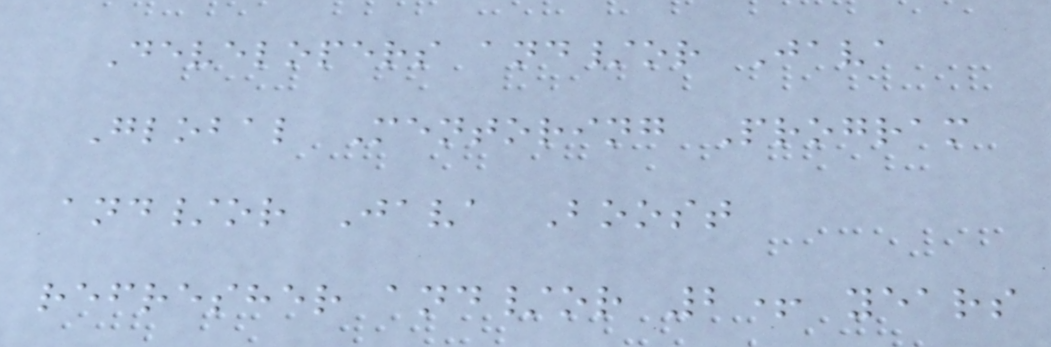Developers and/or Java
Global Mentoring Program
and/or Java Boost
refresher and/or 2+ years
